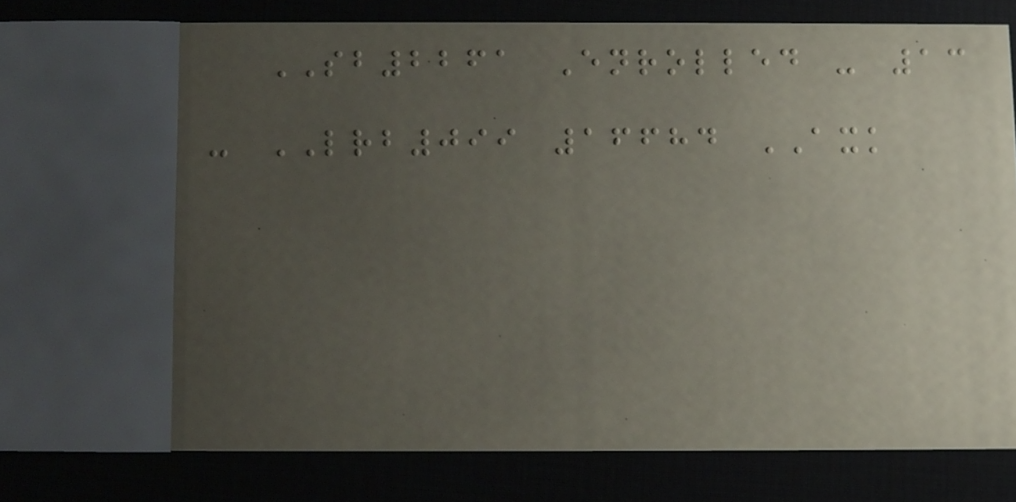SB2261 Enrolled - 13
- LRB099 16684 AXK
